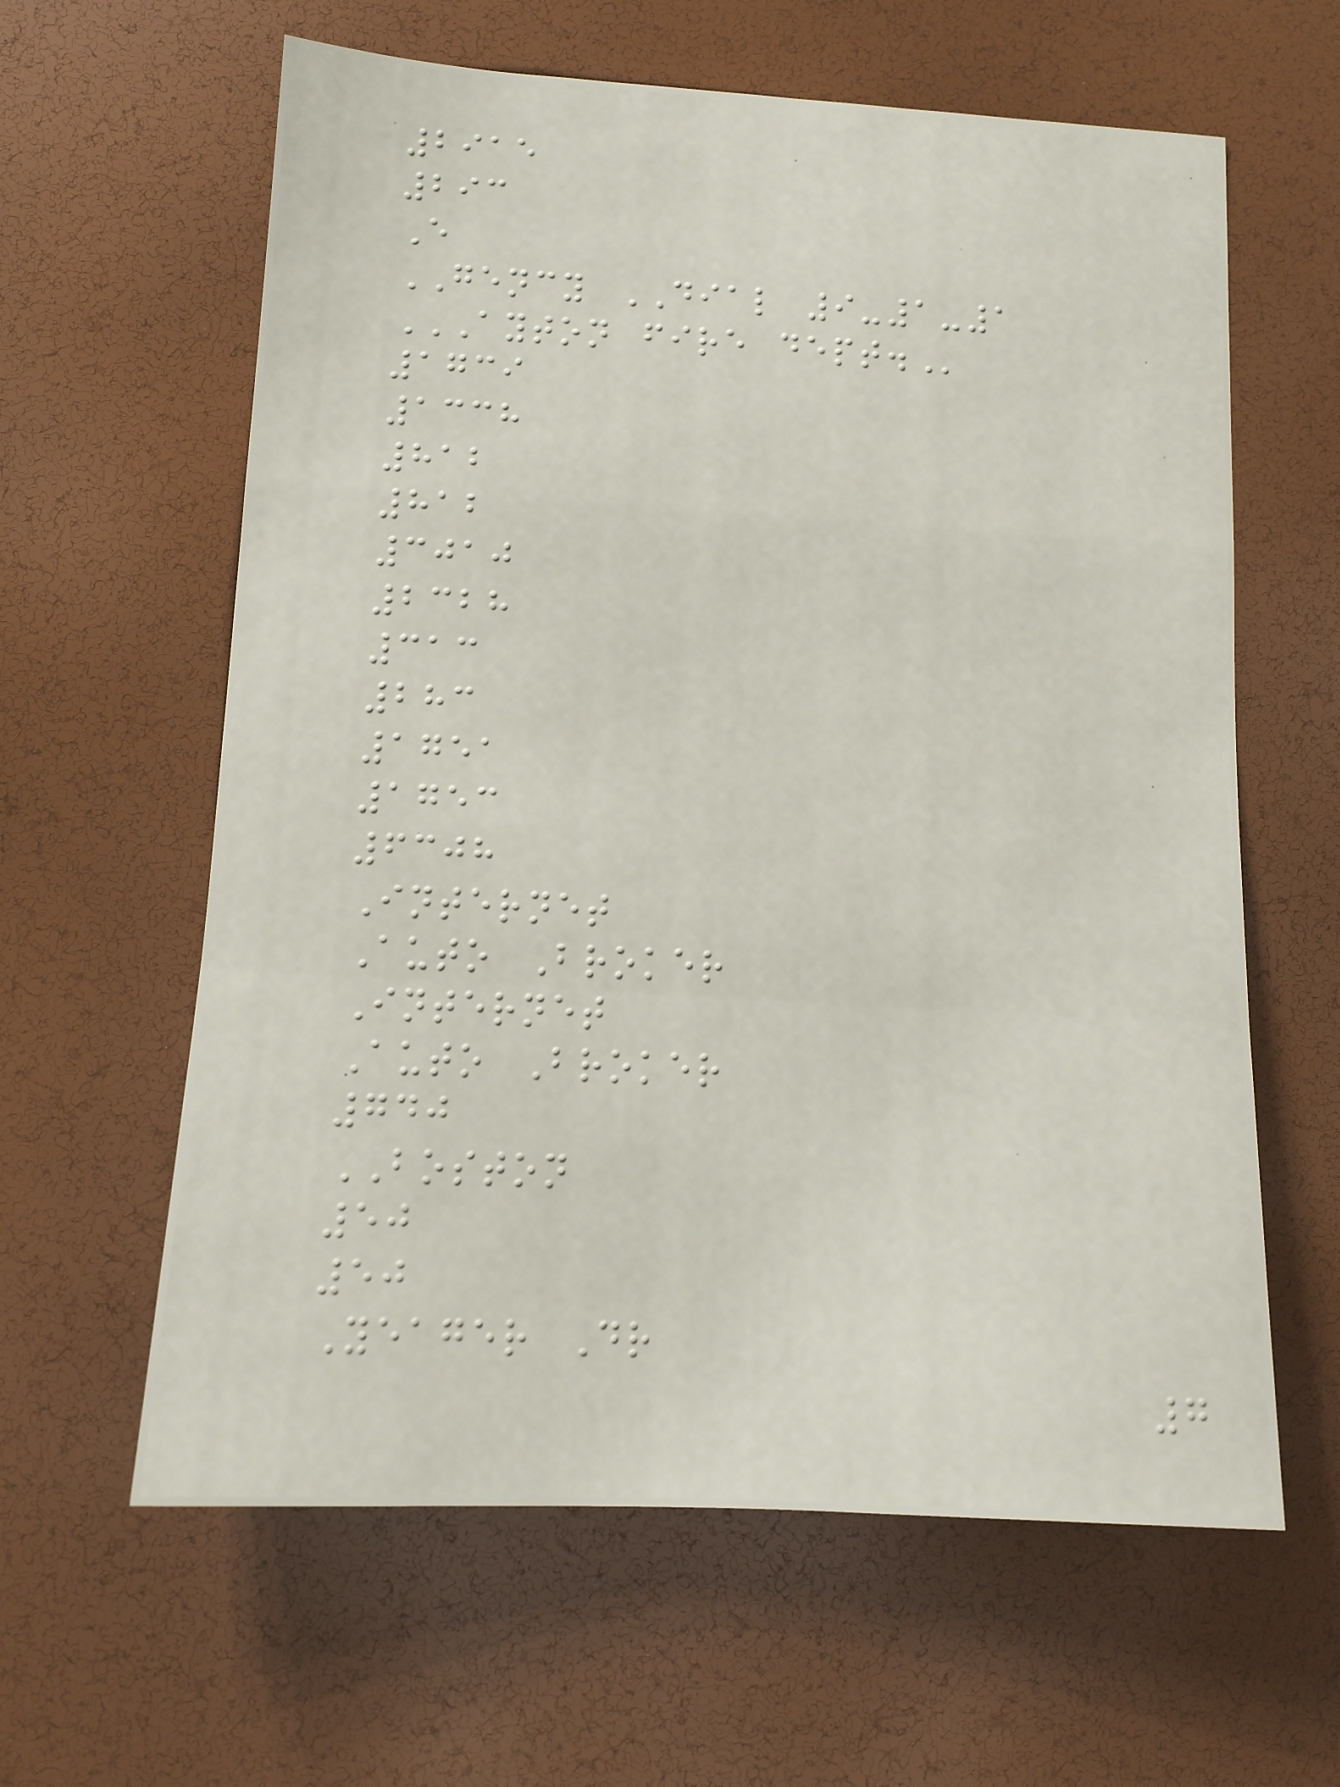2915
293
E
GENCY DIAL 9-1-1
AYTON FIRE DEPT.
1739
1338
812
812
3010
2328
313
283
1751
1753
6308
Internet
Auto Broker
Internet
Auto Broker
740
BOSTON
50
50
Yeager Dr
7
